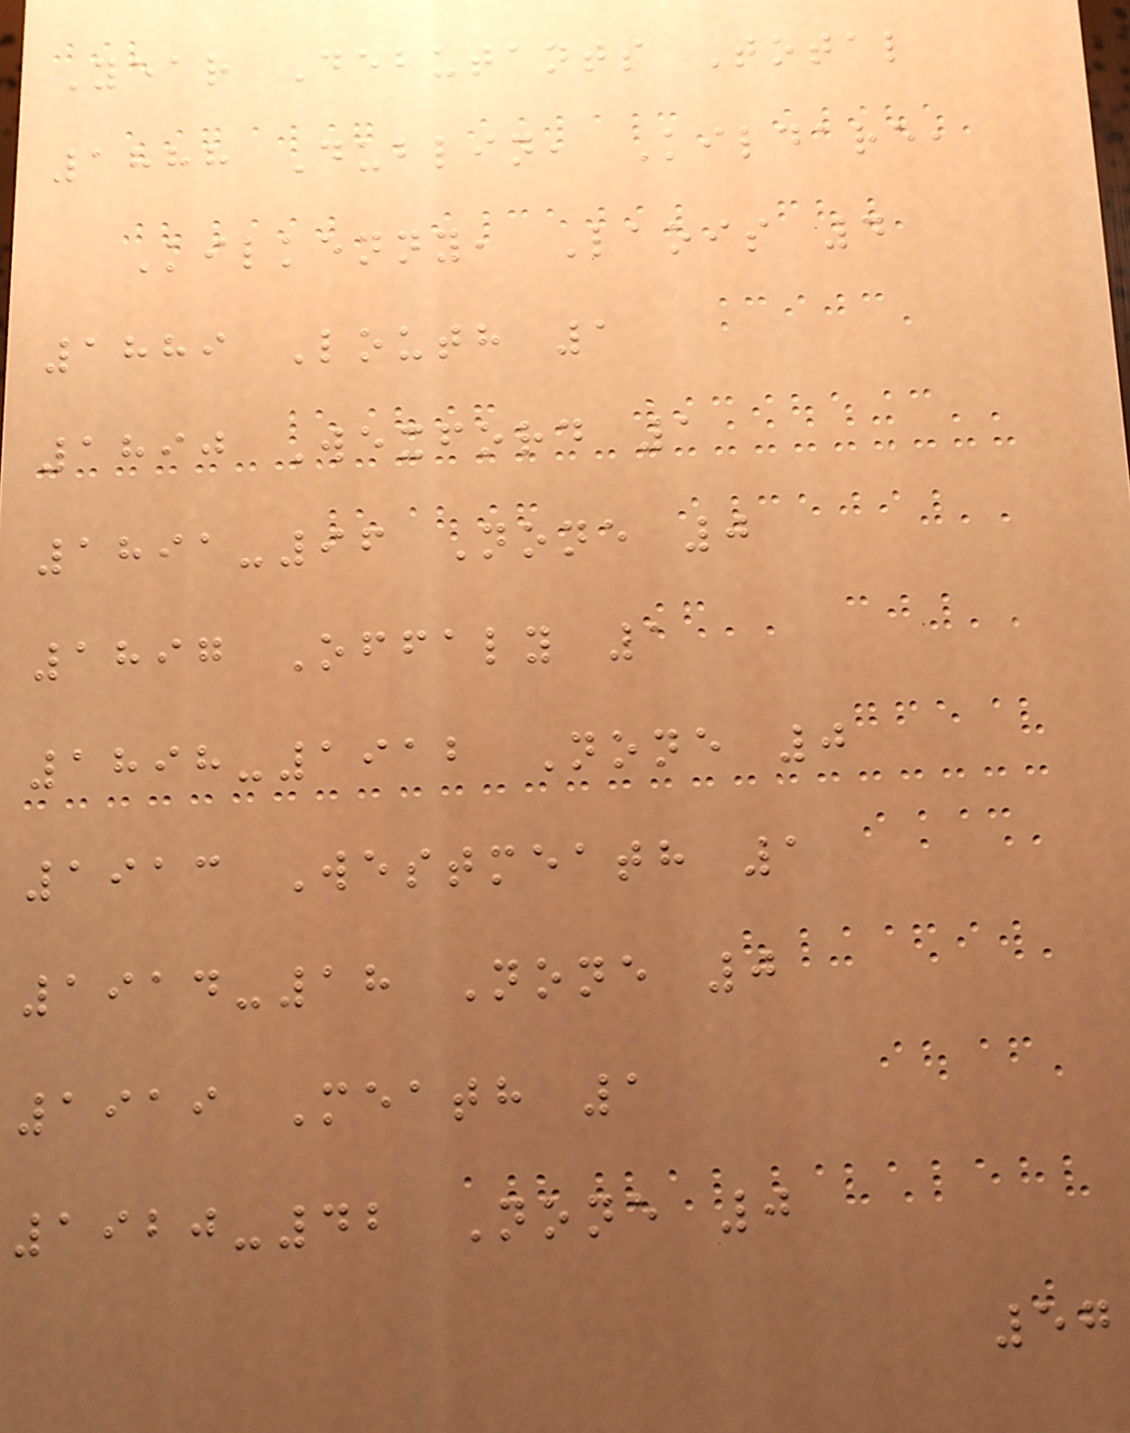Year Debutants Total
1888 Dublin, Kildare,
Kilkenny, Laois 4
1889 Louth 1
1890 Wexford 1
1891-96 None 0
1897 Offaly 1
1898-1912 None 0
1913 Westmeath 1
1914-18 None 0
1919 Meath 1
1920-42 None 0
57
